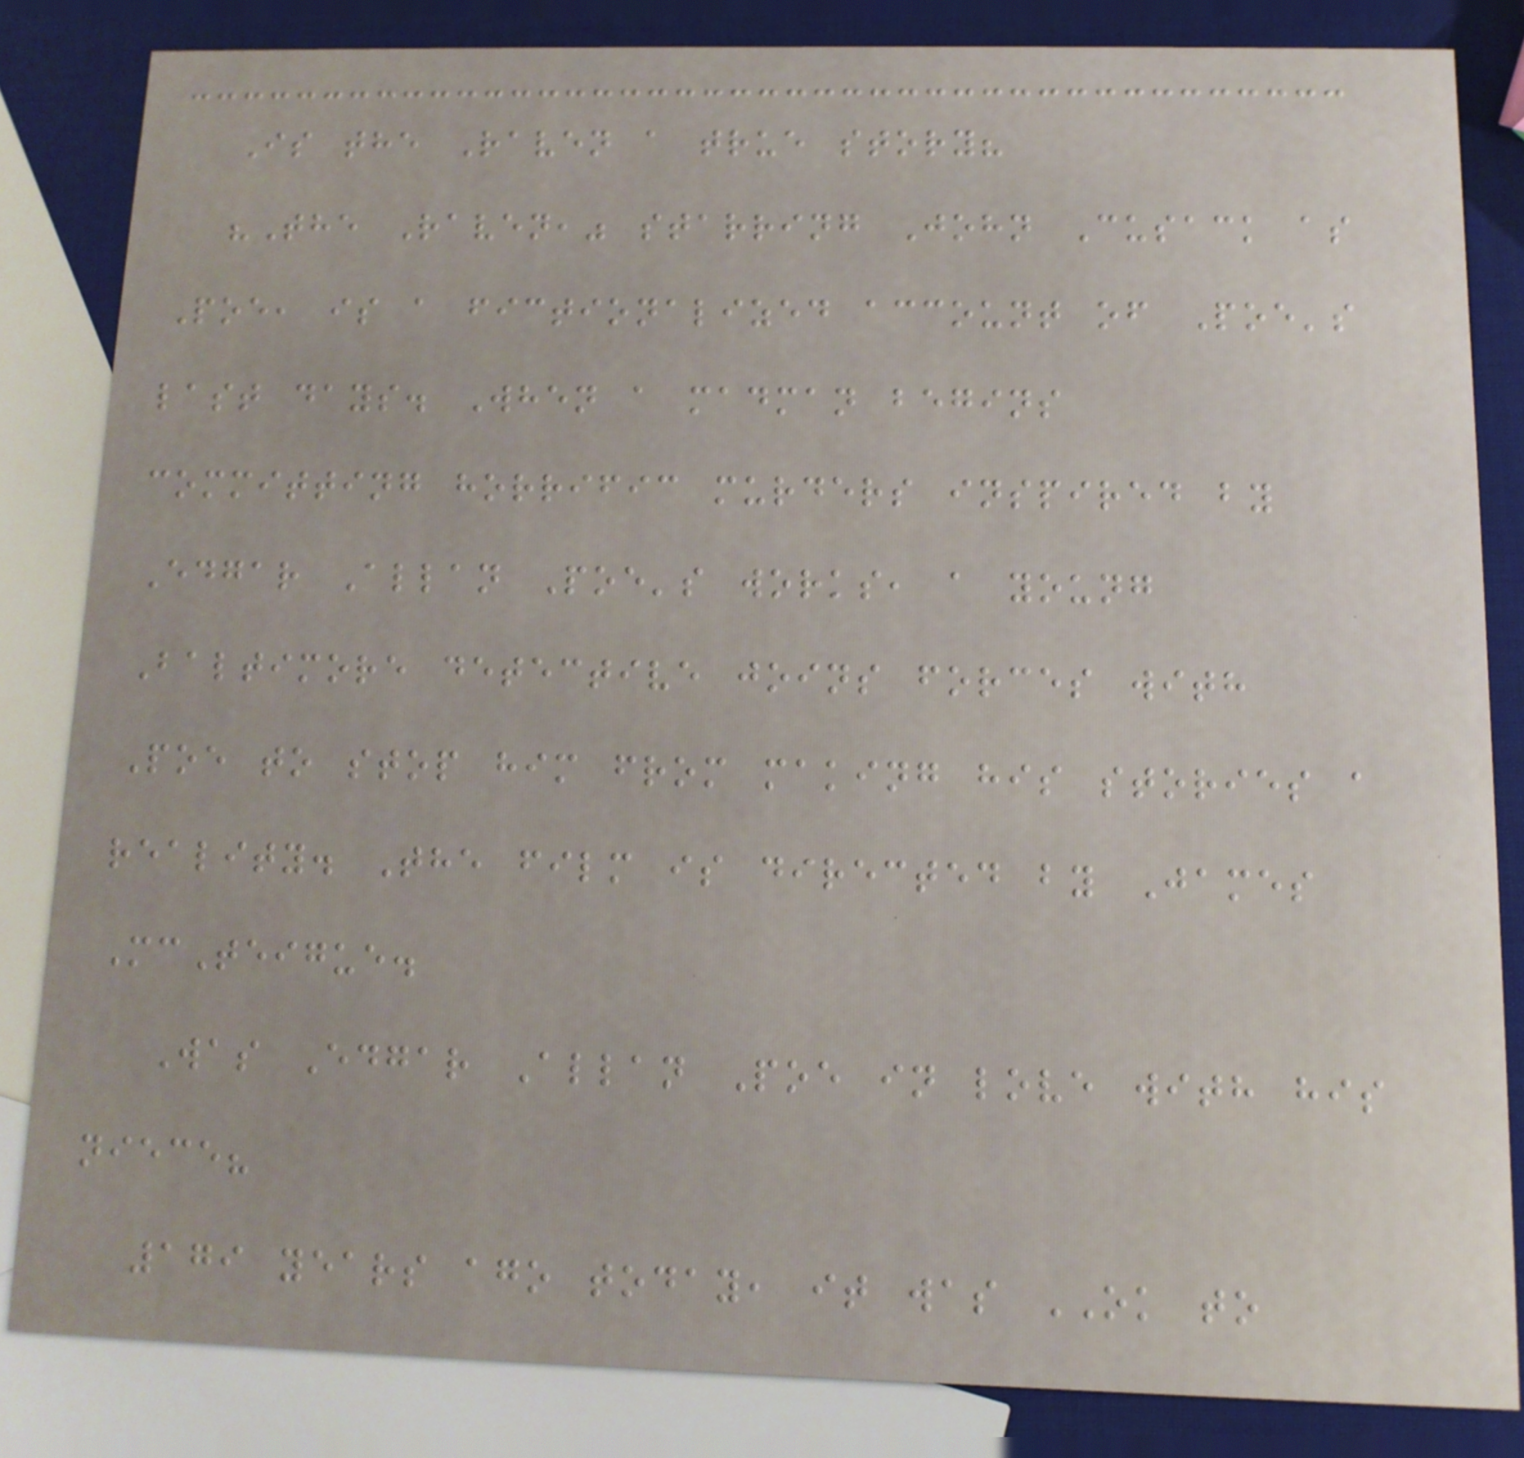Is the Raven a true story?
"The Raven," starring John Cusack as
Poe, is a fictionalized account of Poe's
last days. When a madman begins
committing horrific murders inspired by
Edgar Allan Poe's works, a young
Baltimore detective joins forces with
Poe to stop him from making his stories a
reality. The film is directed by James
McTeigue.
Was Edgar Allan Poe in love with his
niece?
179 years ago today, it was OK to
